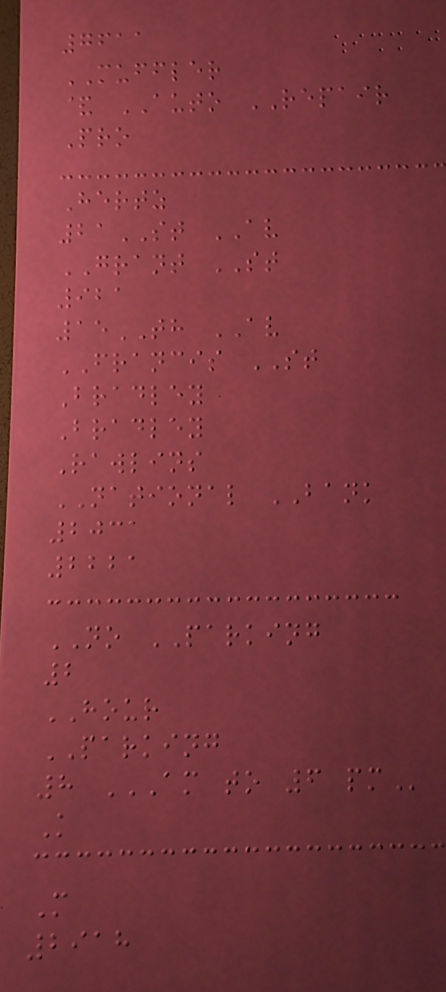7611
MUFFLER
& AUTO REPAIR
Pro
Hertz
21ST AV
GRANT ST
921
15TH AV
FRANCIS ST
Bradley
Bradley
Rawlins
NATIONAL BANK
2031
2221
NO PARKING
2
HOUR
PARKING
8 AM TO 6 PM
K
M
2918
